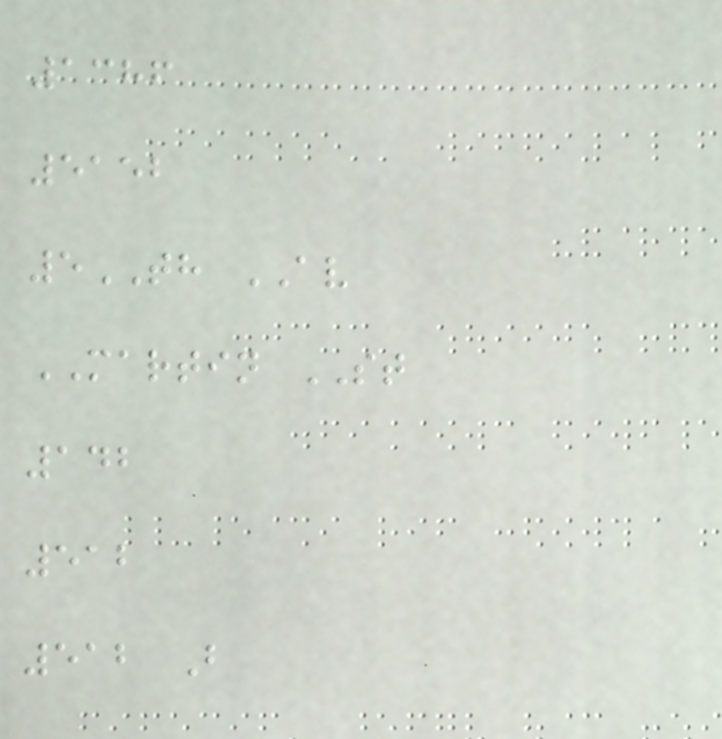1386
5152
5TH AV
MARTIN ST
142
512
512 B
